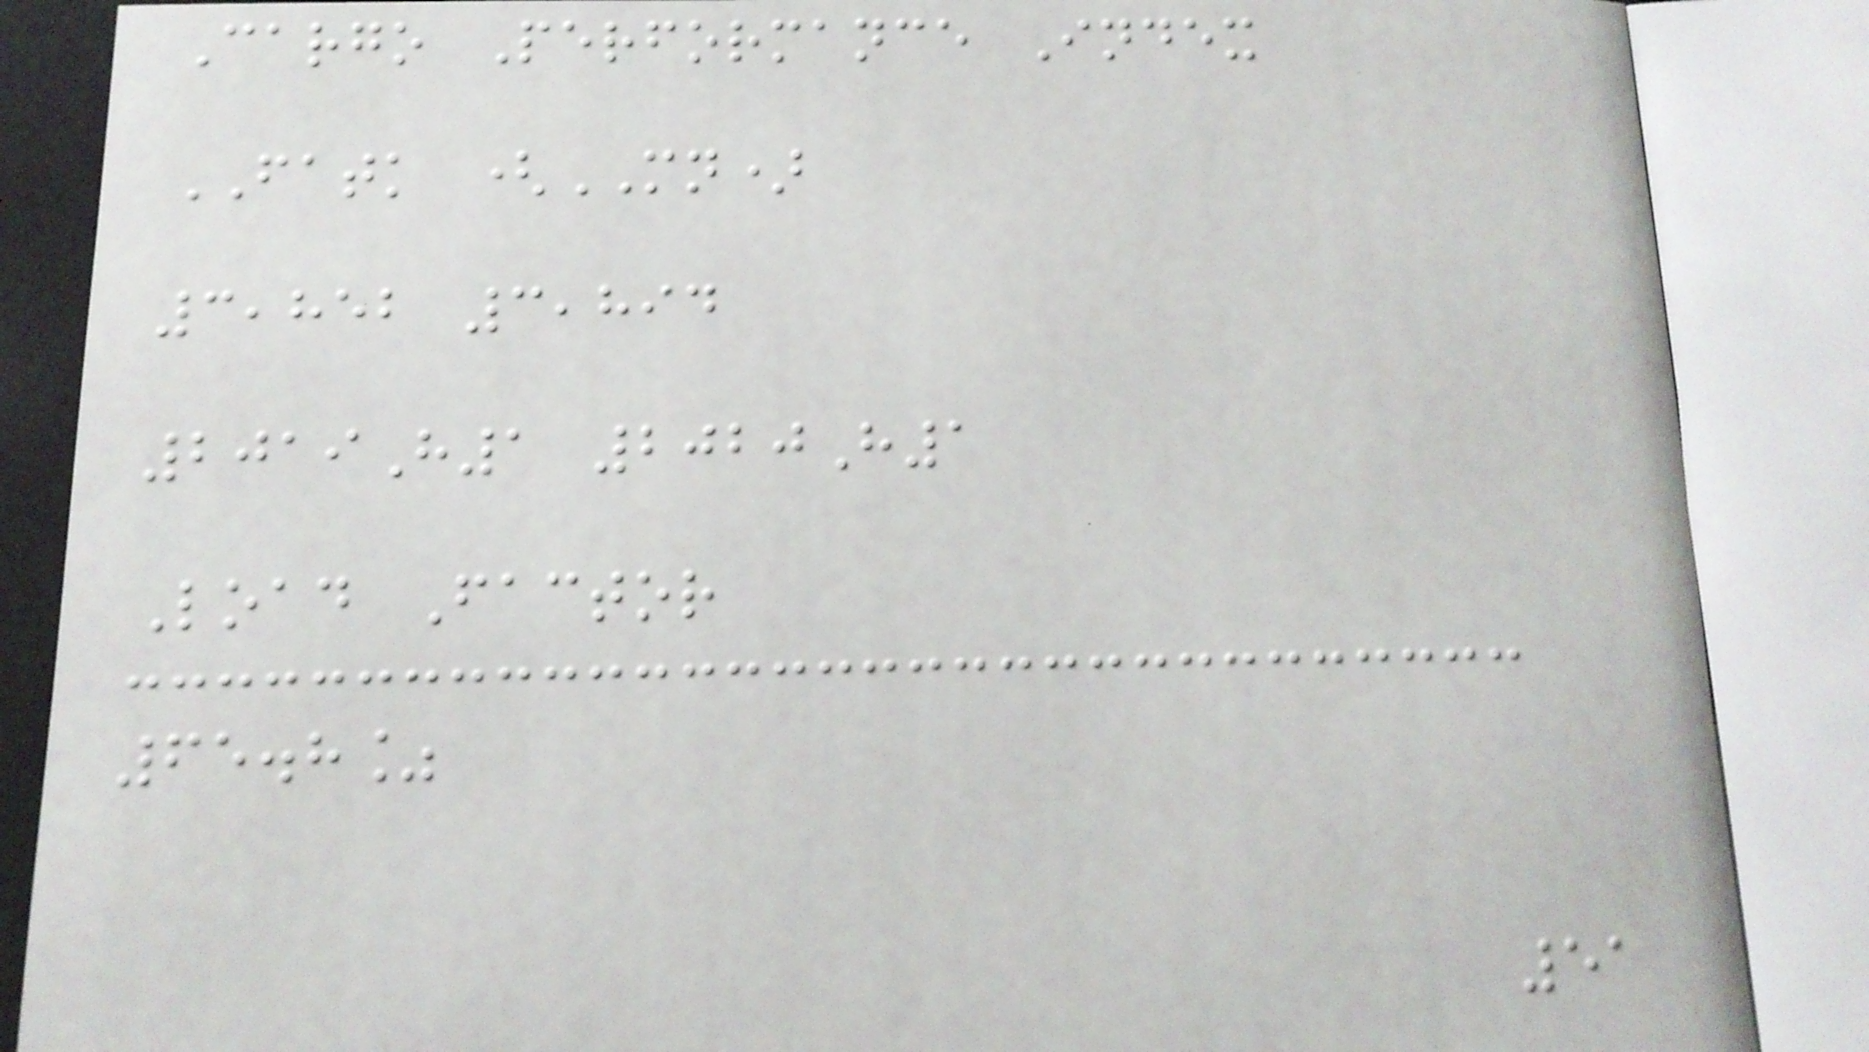Cargo Performance Index
FATK (MN)
3,852 3,894
2019H1 2020H1
Load Factor
65.8%
51
